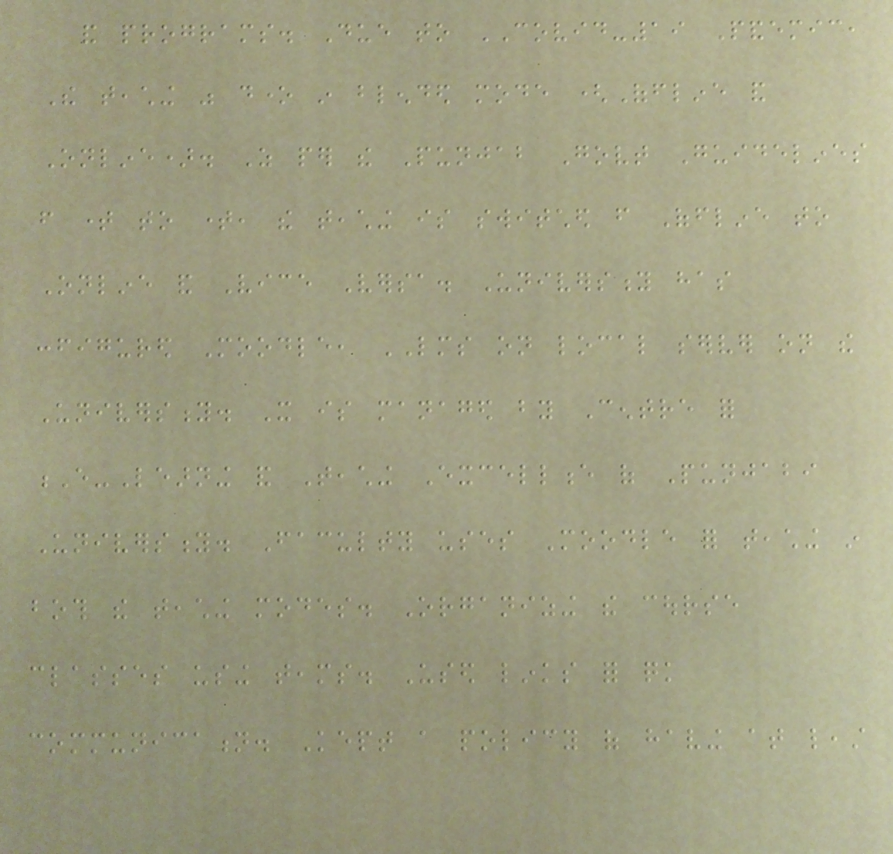and programs. Due to COVID-19 Pandemic,
The teaching was done in blended mode (Offline and
Online). As per the Punjab Govt Guidelines
from time to time, the teaching is switched from Offline to
Online and Vice Versa. University has
configured Moodle, LMS on local server on the
University. It is managed by Centre for
E-Learning and Teaching Excellence of Punjabi
University. Faculty uses Moodle for teaching in
both the teaching modes. Organizing the course
classes using teams. Used links for quick
communication. Kept a policy of having at least
